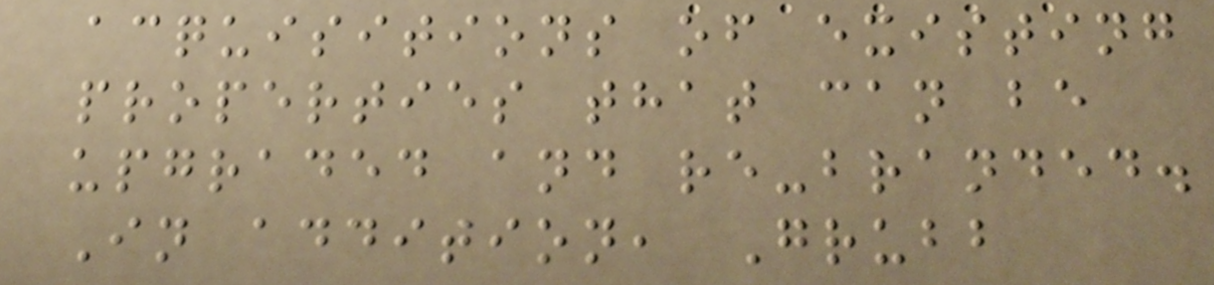acquisitions of existing
properties that can be
upgraded and re-branded.
In addition, Grubb
